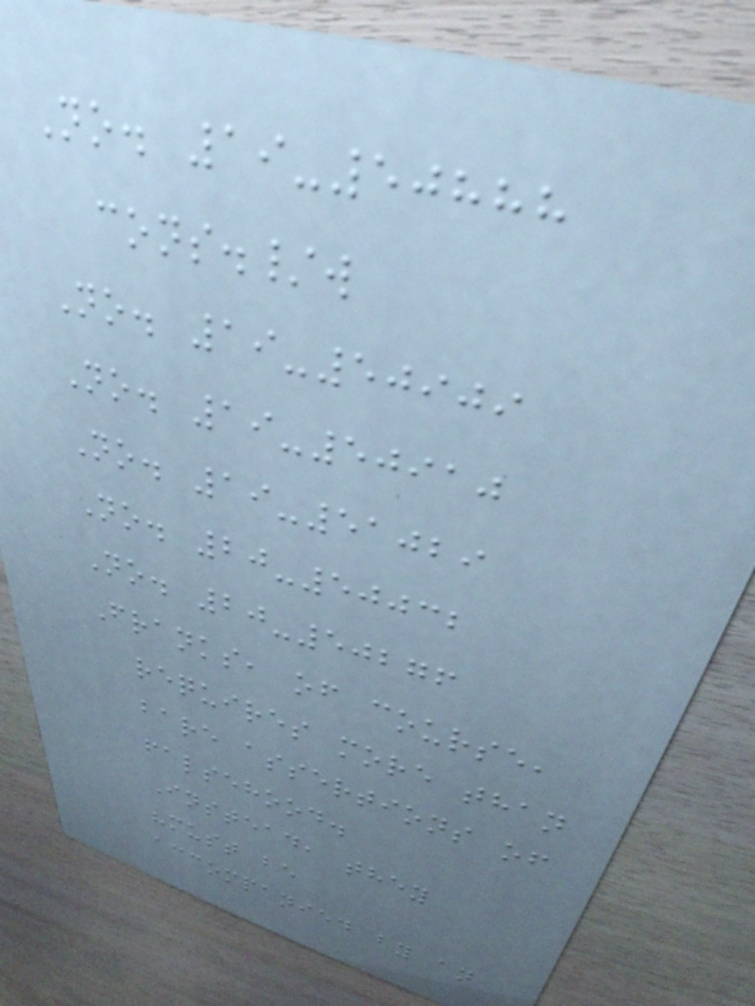No. 19-50888
cons./w
No. 19-50909
No. 19-50910
No. 19-51029
No. 20-50032
No. 20-50276
Franks, of course,
requires more than
bare assertions of
falsehood.
Instead, they
"must be
accompanied by an
